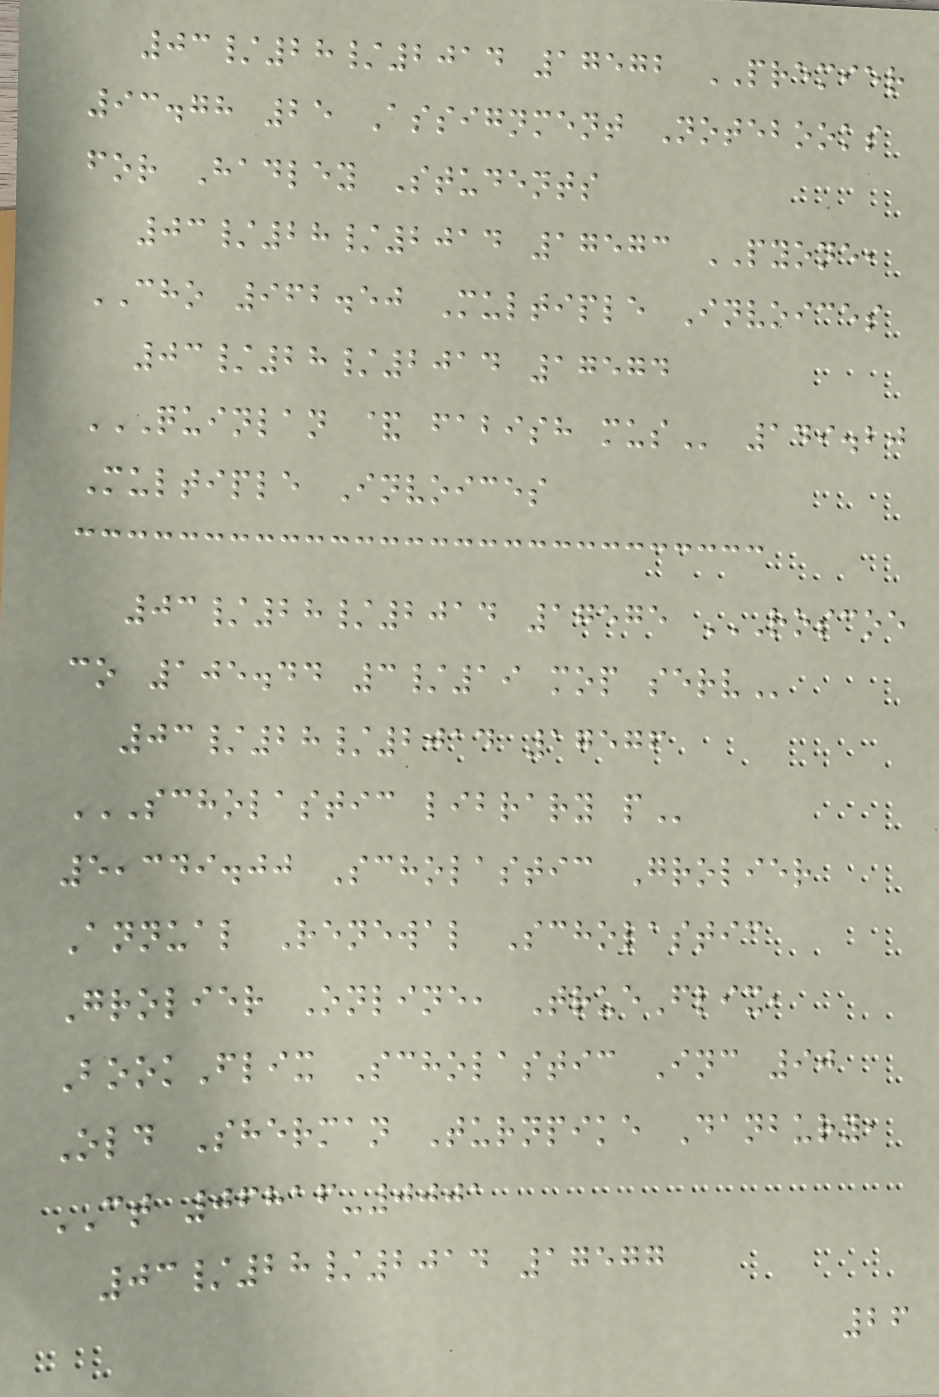03/28/2014 17572 PREMIER
93.78 25 Assignment Notebooks
for Hadley Students
03/28/2014 17573 PYONE,
CHO 962.50 Multiple Invoices
03/28/2014 17574
QUINLAN & FABISH MUS 149.20
Multiple Invoices
03/28/2014 17575 ROSCOE
CO 105.44 3/19 MOP SERV
03/28/2014 17576
SCHOLASTIC LIBRARY P
5,349.00 Scholastic Grolier
Annual Renewal Scholastic
Grolier Online, TrueFlix,
BookFlix Scholastic Inc 90
Old Sherman Turnpike Danbury,
CT 06816-0001
03/28/2014 17577
26
